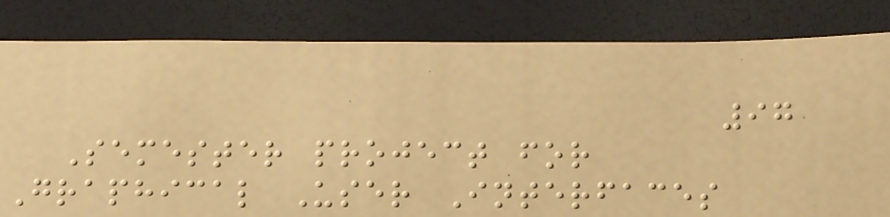97
Semester project for
Graphical User Interfaces
